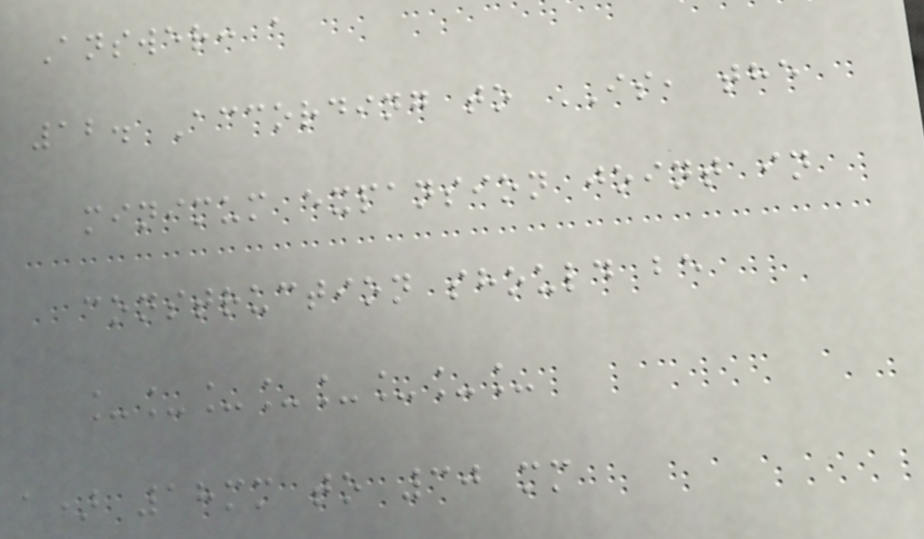Answer: a
12. According to IS, the
minimum expansion joint in
construction should be
________
a) 18mm to 30 mm
